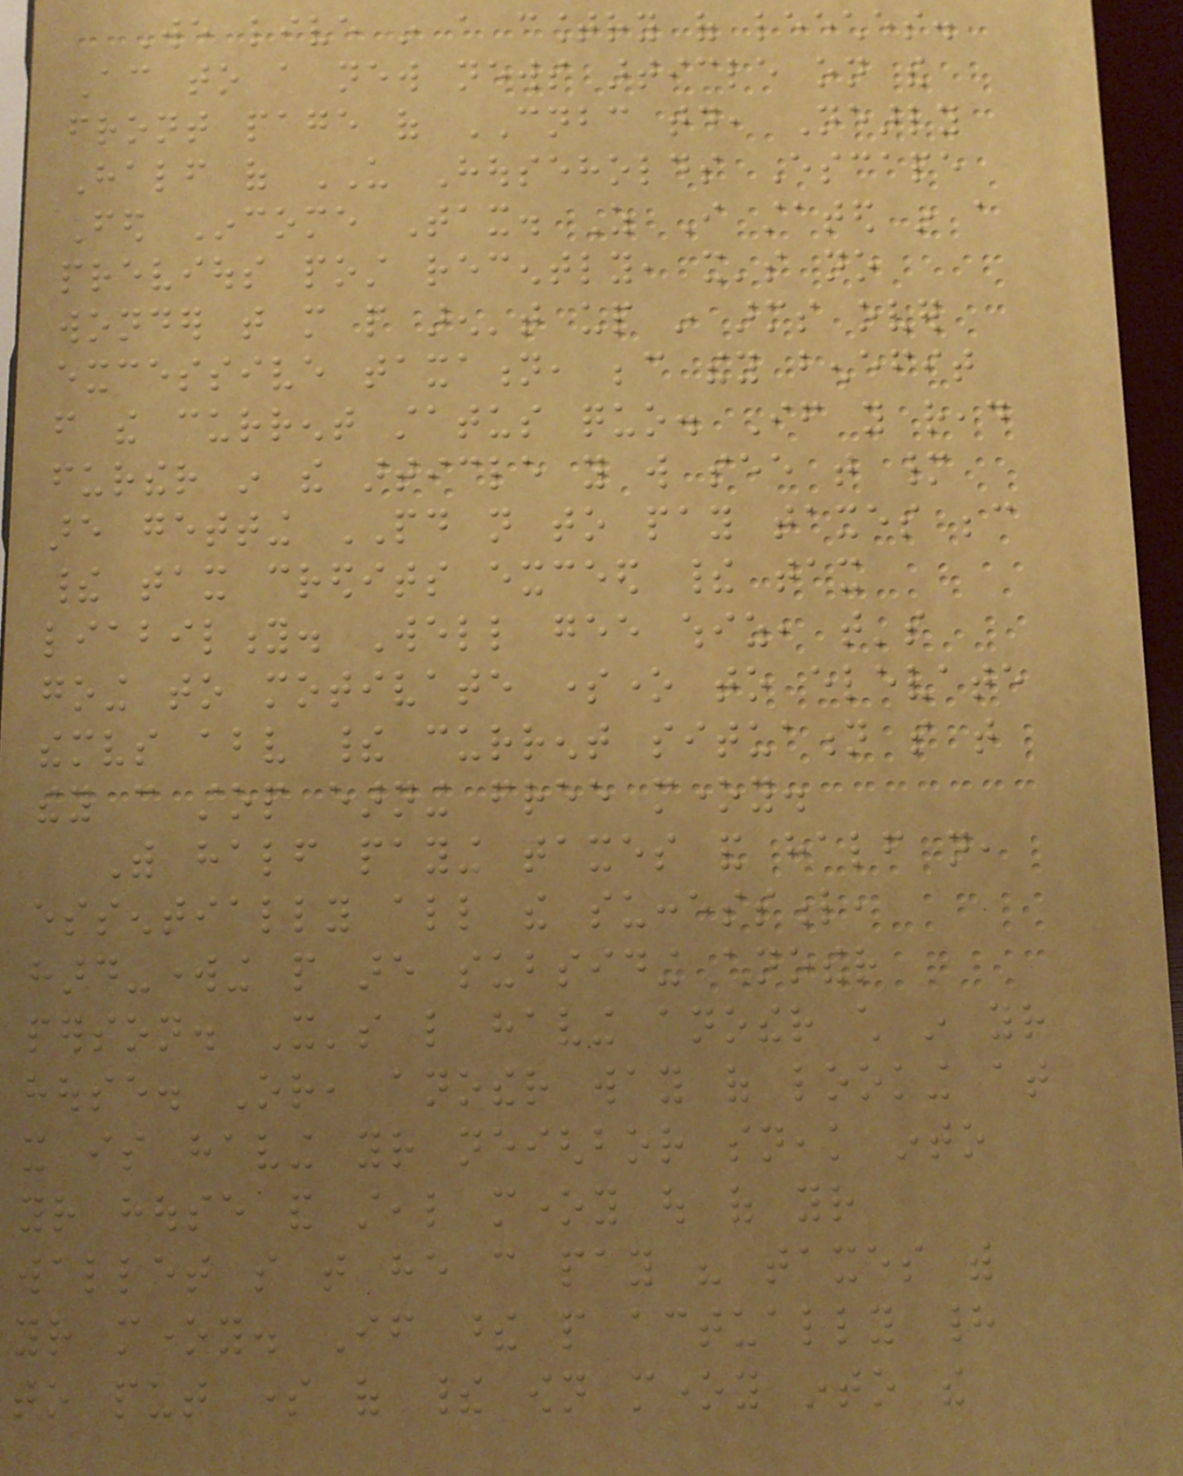We live in a country of leeches.
According to a new news article on the
front page of CNBC today, Nearly
Half of US Households Escape
Fed Income Tax. As I stated in a
previous post recently, it's no
wonder that more people aren't up in arms over
excessive taxation, because they benefit
from the current status quo. If you read
further in the article you will see that many
are getting PAID not to pay taxes because
their tax credits exceed their tax
liability. Well gee whiz, that's
going to motivate someone to elevate
themselves above their current situation so that
they can stop earning free money.
With half paying taxes and half not,
essentially all the successful,
hard-working people are subsiding another
person. It's like having another child in your
house. Or, another way of looking at
it is having your neighbor sneak into
your house and steal money out of your
wallet so that he can pay his taxes with
your money. If these people actually had
to put some of their own money into the
